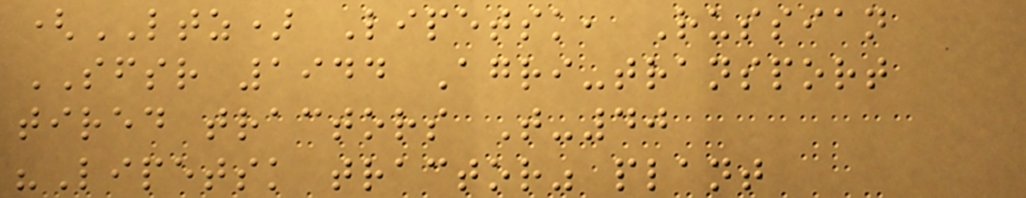(LTZ) Lipetsk, Russian
SFSR 1944 Agri-transport
tired tractors T-40
"Lipetsk tractor" plant
